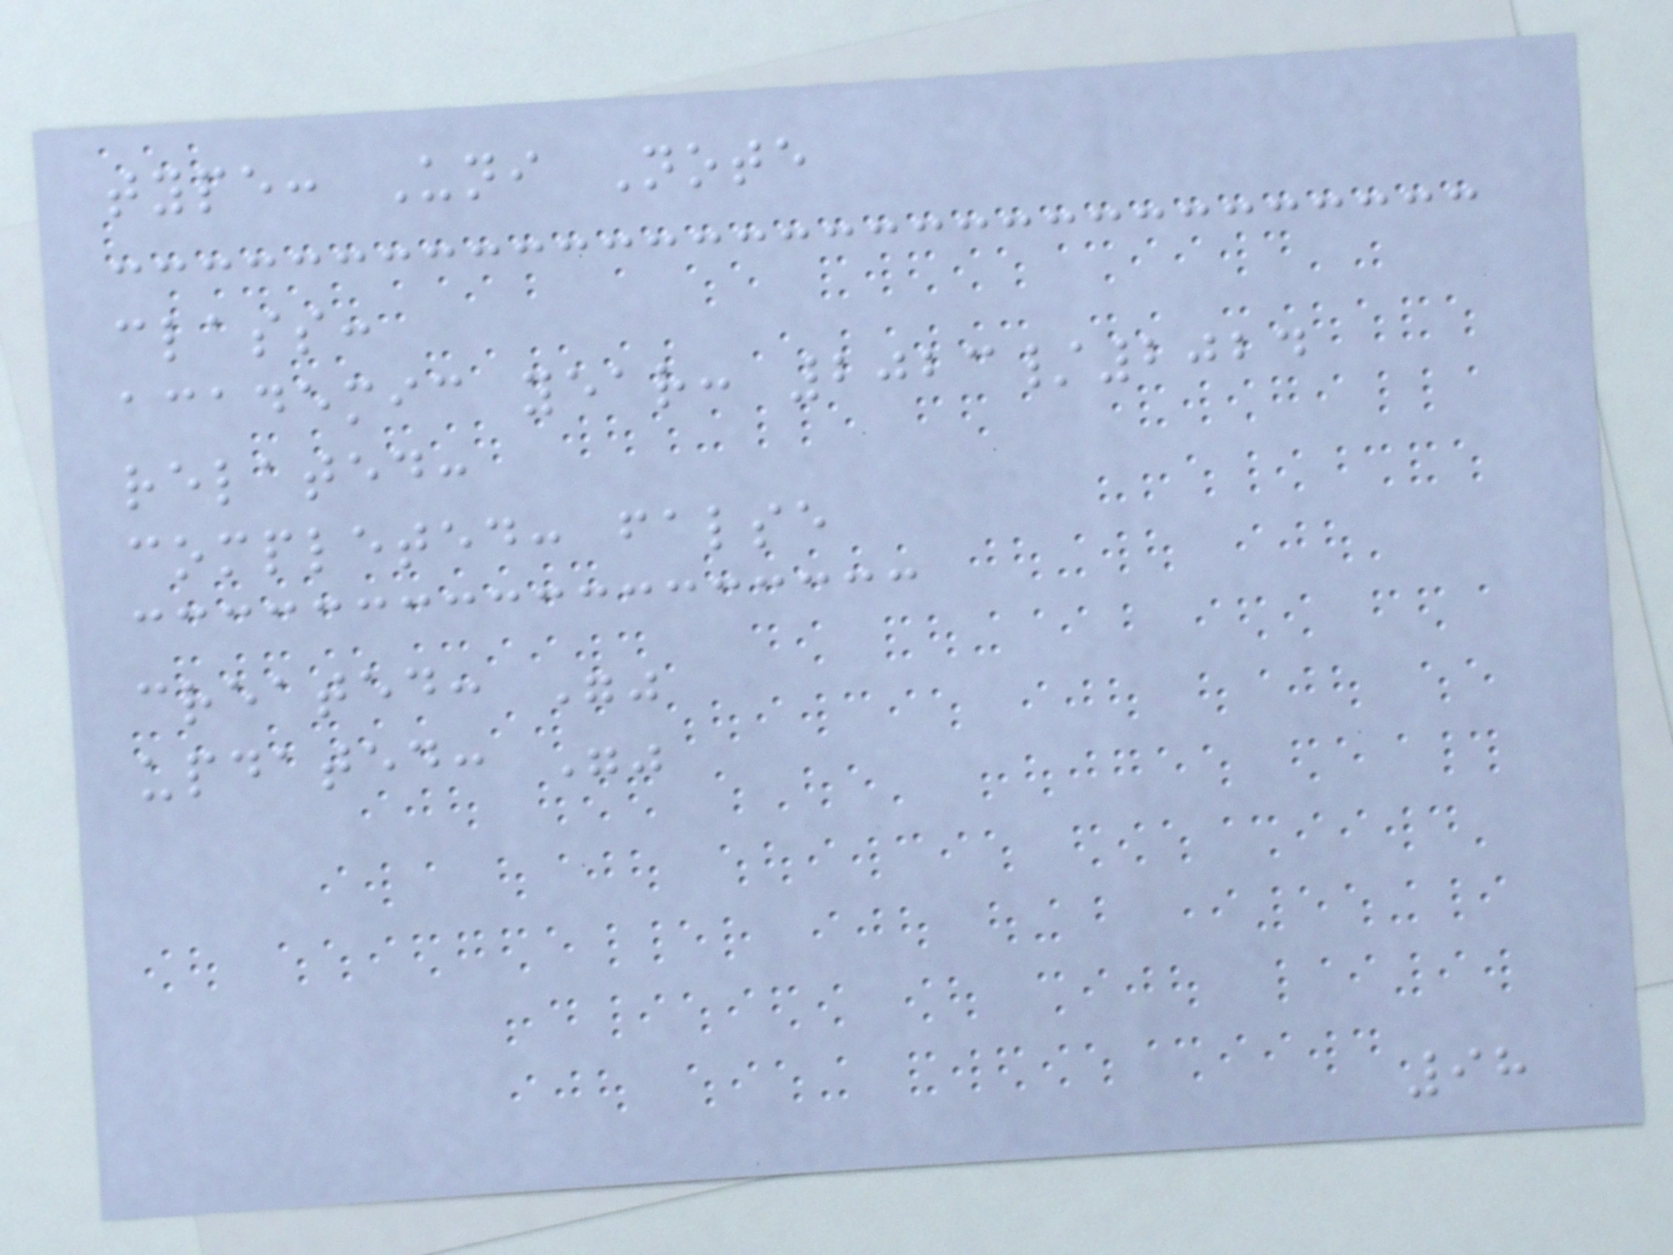type: Uni Note
class:
academic year: 2023/2024
related:
completed: false
created: ""
updated: ""
98
